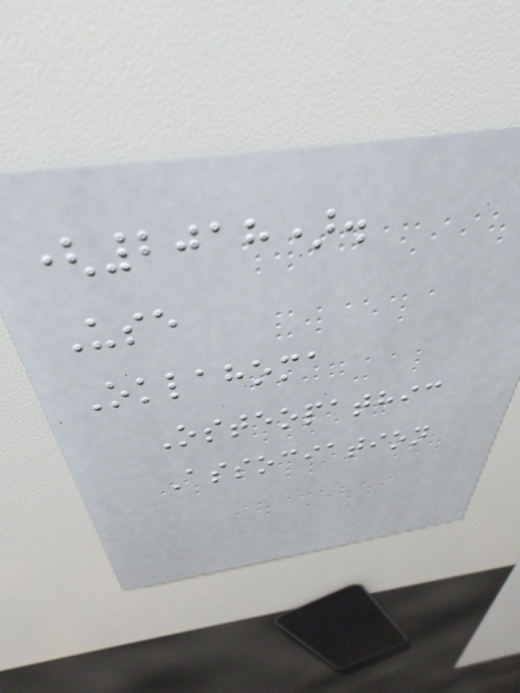(2018).
Use
Oklahoma
Osteopathic
Association
